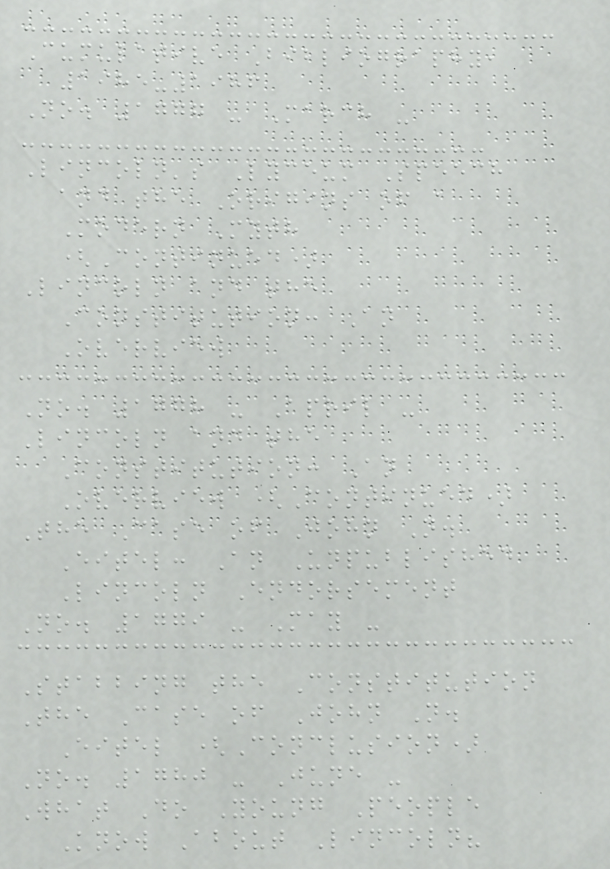Cumulative Bibliography,
1985-1986
No. 1777 - March -
Lincoln's Lyceum Speech
and the Origins of a
Modern Myth
(Continued)
Lincoln and the
Constitution: An
Overview
No. 1778 - April -
Lincoln and the
Constitution: An
Overview (Continued)
The Case of John N.
Eitel: An Unpublished
Lincoln Endorsement
No. 1779 - May -
Stabbing the Constitution
The Case of John N.
Eitel (Conclusion)
No. 1780 - June -
What Do Young People
Know About Lincoln?
